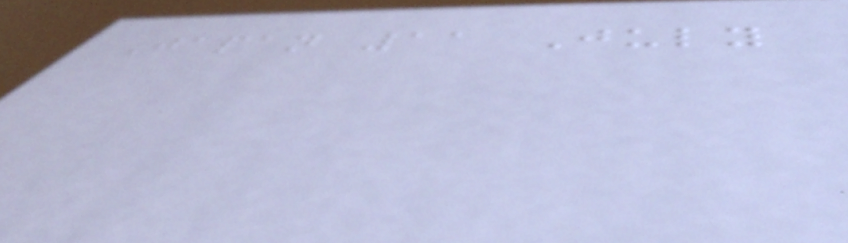Japan 11 July
